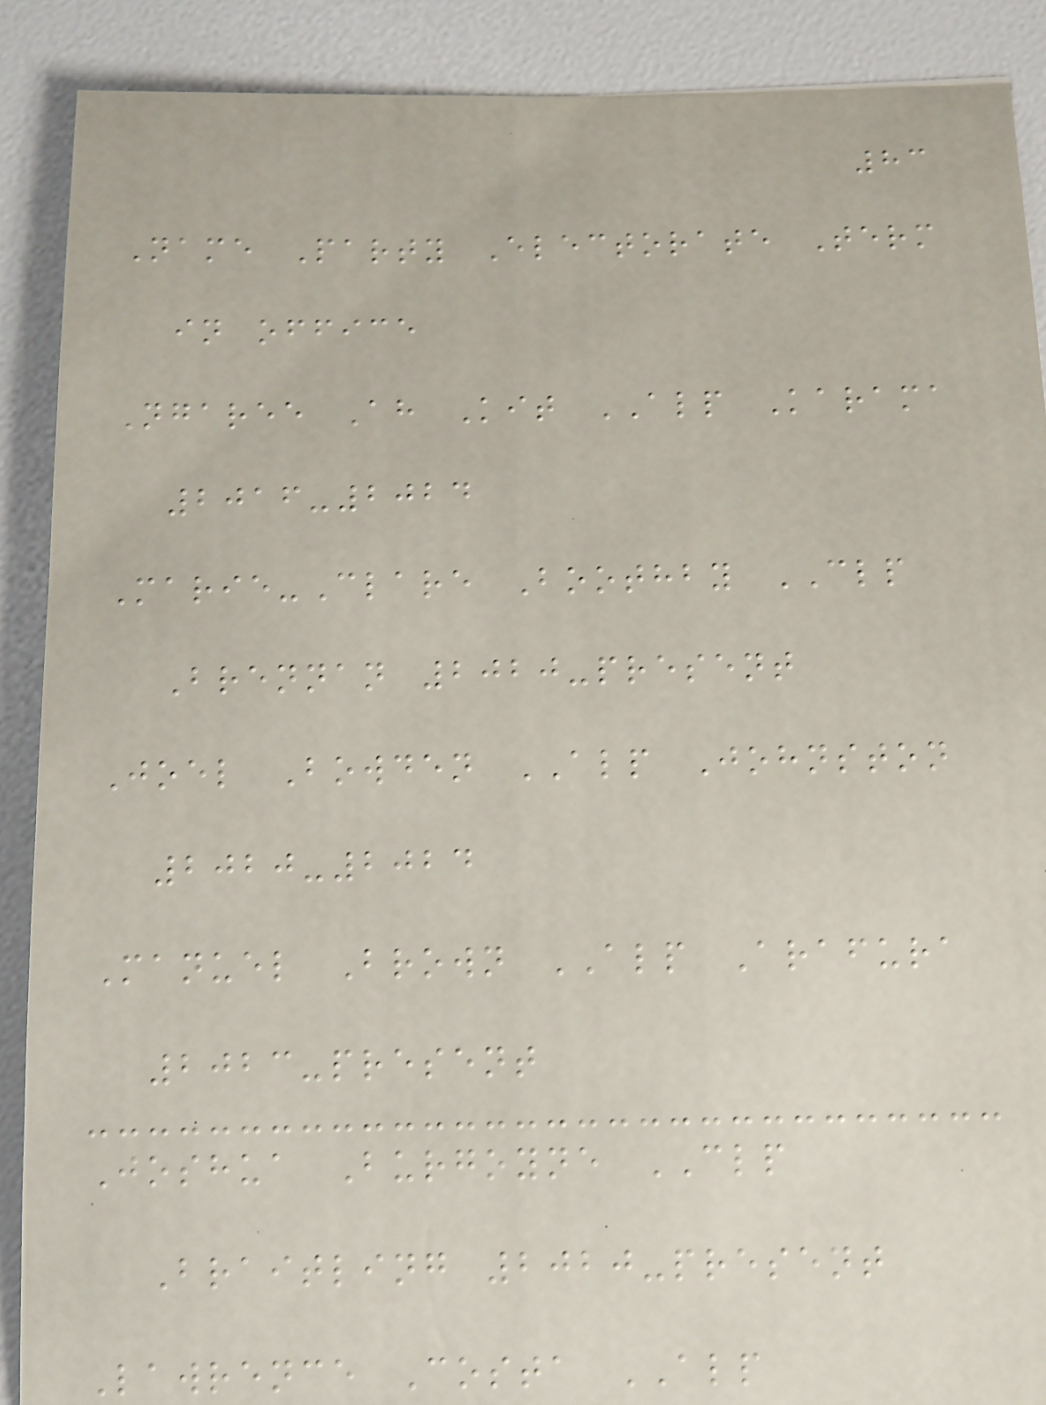83
Name Party Electorate Term
in office
Ngaree Ah Kit ALP Karama
2016-2024
Marie-Clare Boothby CLP
Brennan 2020-present
Joel Bowden ALP Johnston
2020-2024
Manuel Brown ALP Arafura
2023-present
Joshua Burgoyne CLP
Braitling 2020-present
Lawrence Costa ALP
